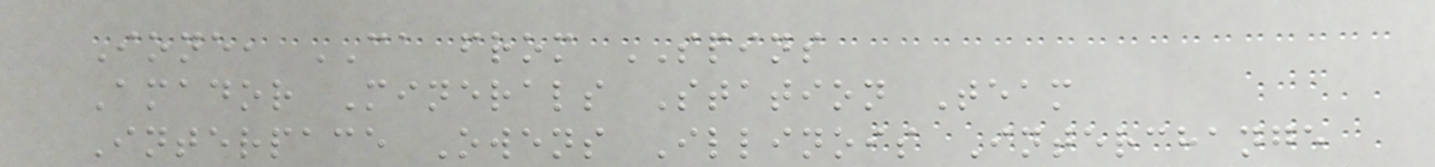Ione, CA from SPINS
Amador Minerals Station Team
Interpace Owens Illinois Interchange
